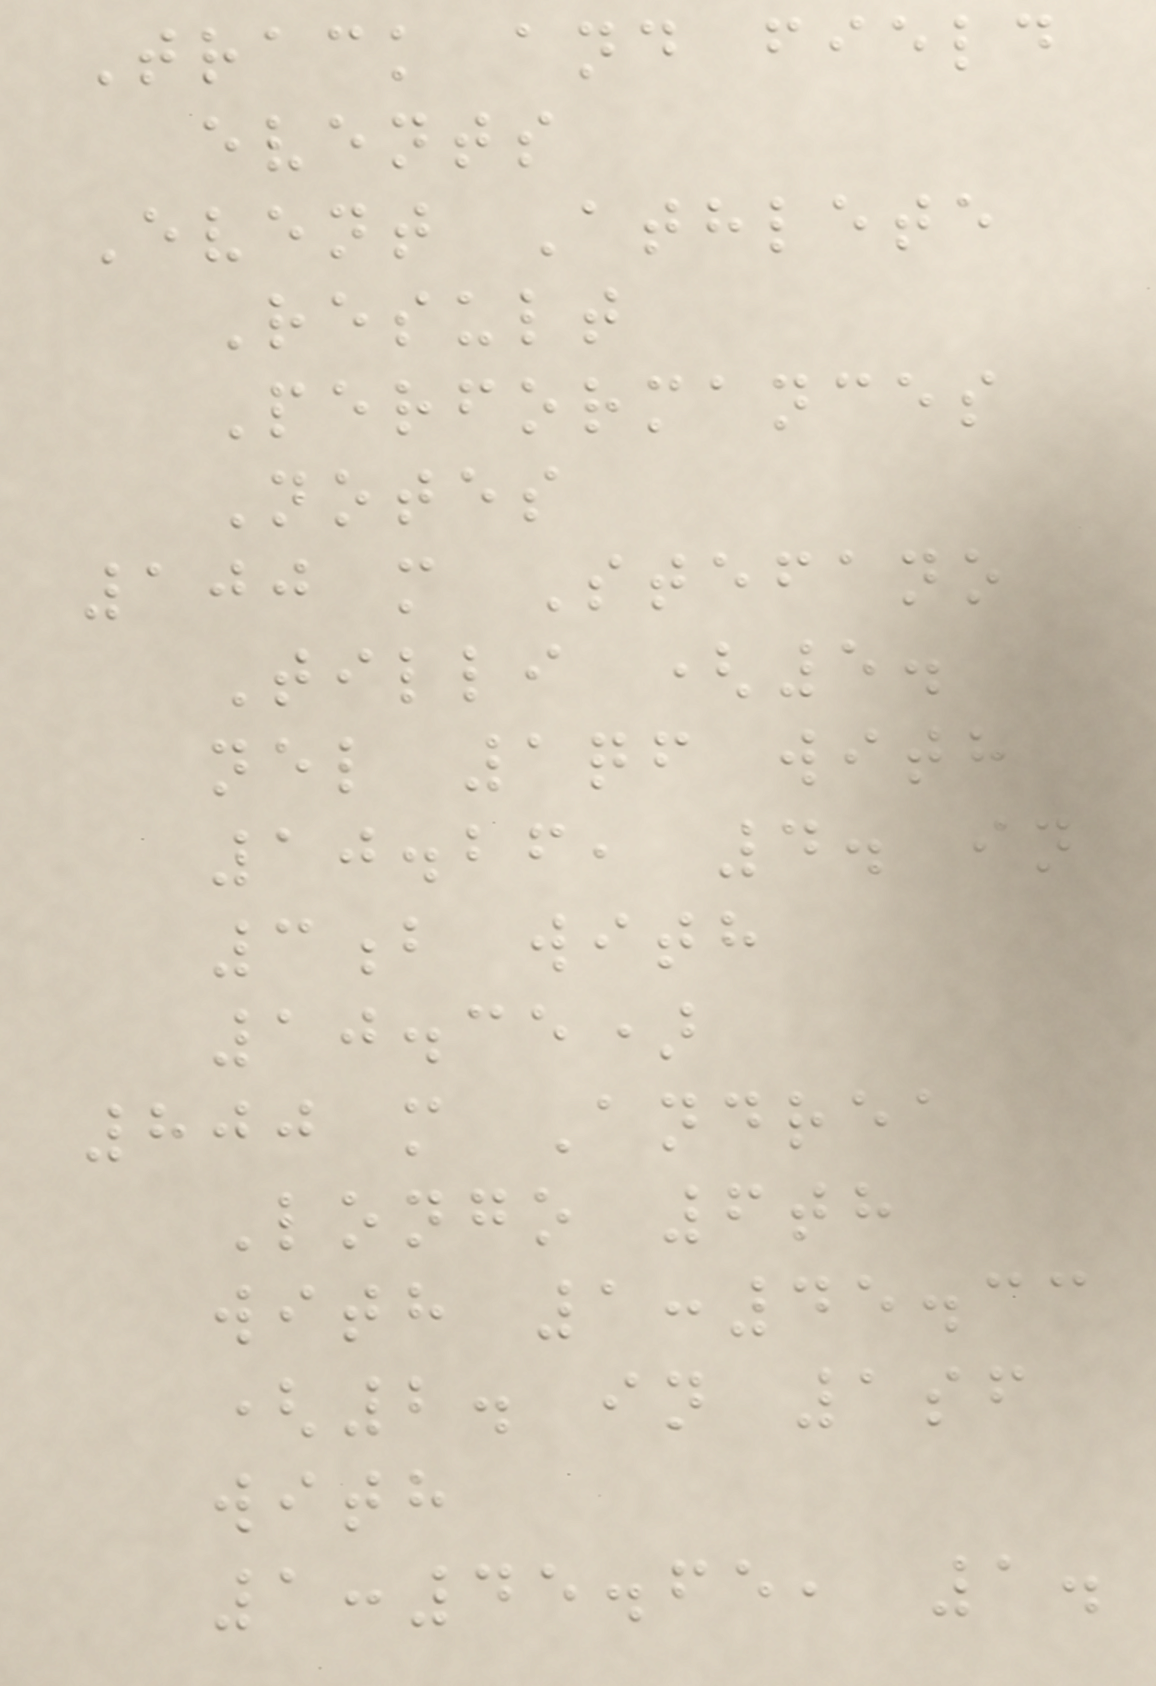Track and field
events
Event Athlete
Result
Performances
Notes
100 m Stefano
Tilli (5.
nel 1qf with
10.26, 4. in
3b with
10.35)
800 m Andrea
Longo 6th
with 1:45.33
(2. in 1sf
with
1:45.65, 1.
